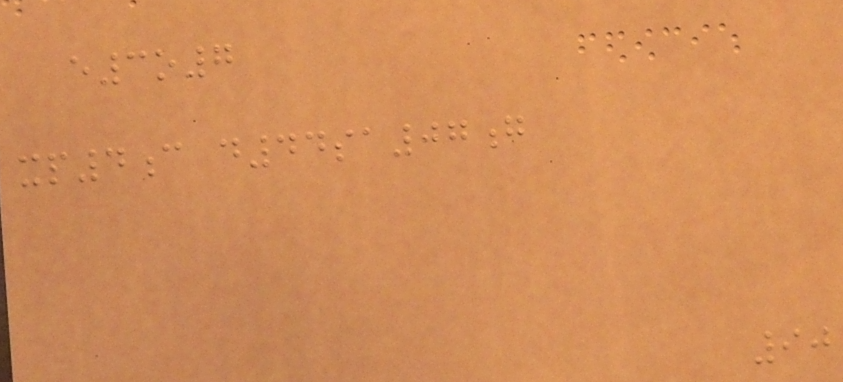e3o7
xp4c d44sa07g
90
